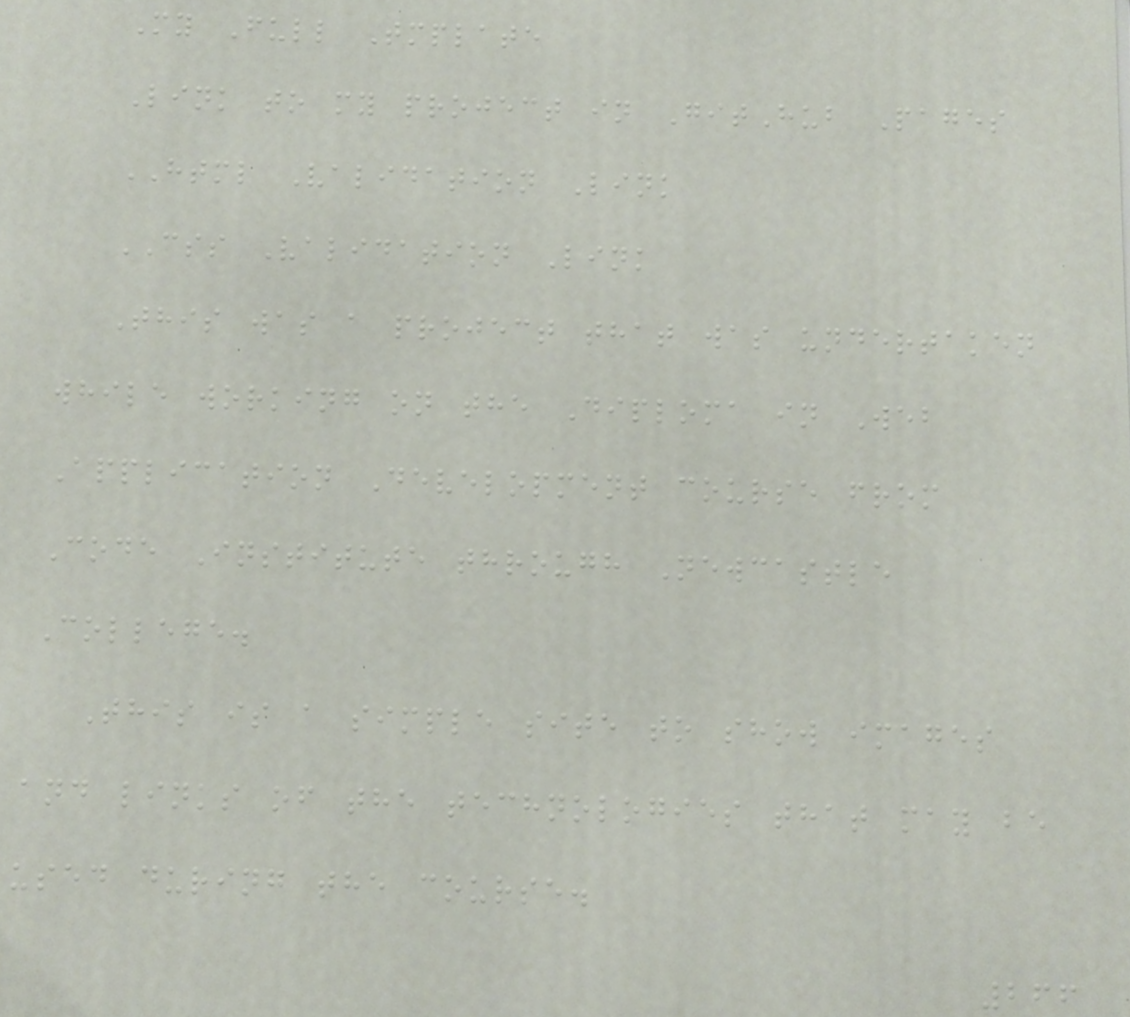My Full Tmplate
Link to my project in GitHub Pages
HTML Validation Link
CSS Validation Link
This was a project that was undertaken
while working on the Diploma in Web
Application Development course from
Code Institute through Newcastle
College.
This is a simple site to show images
and links of the technologies that may be
used during the course.
266
